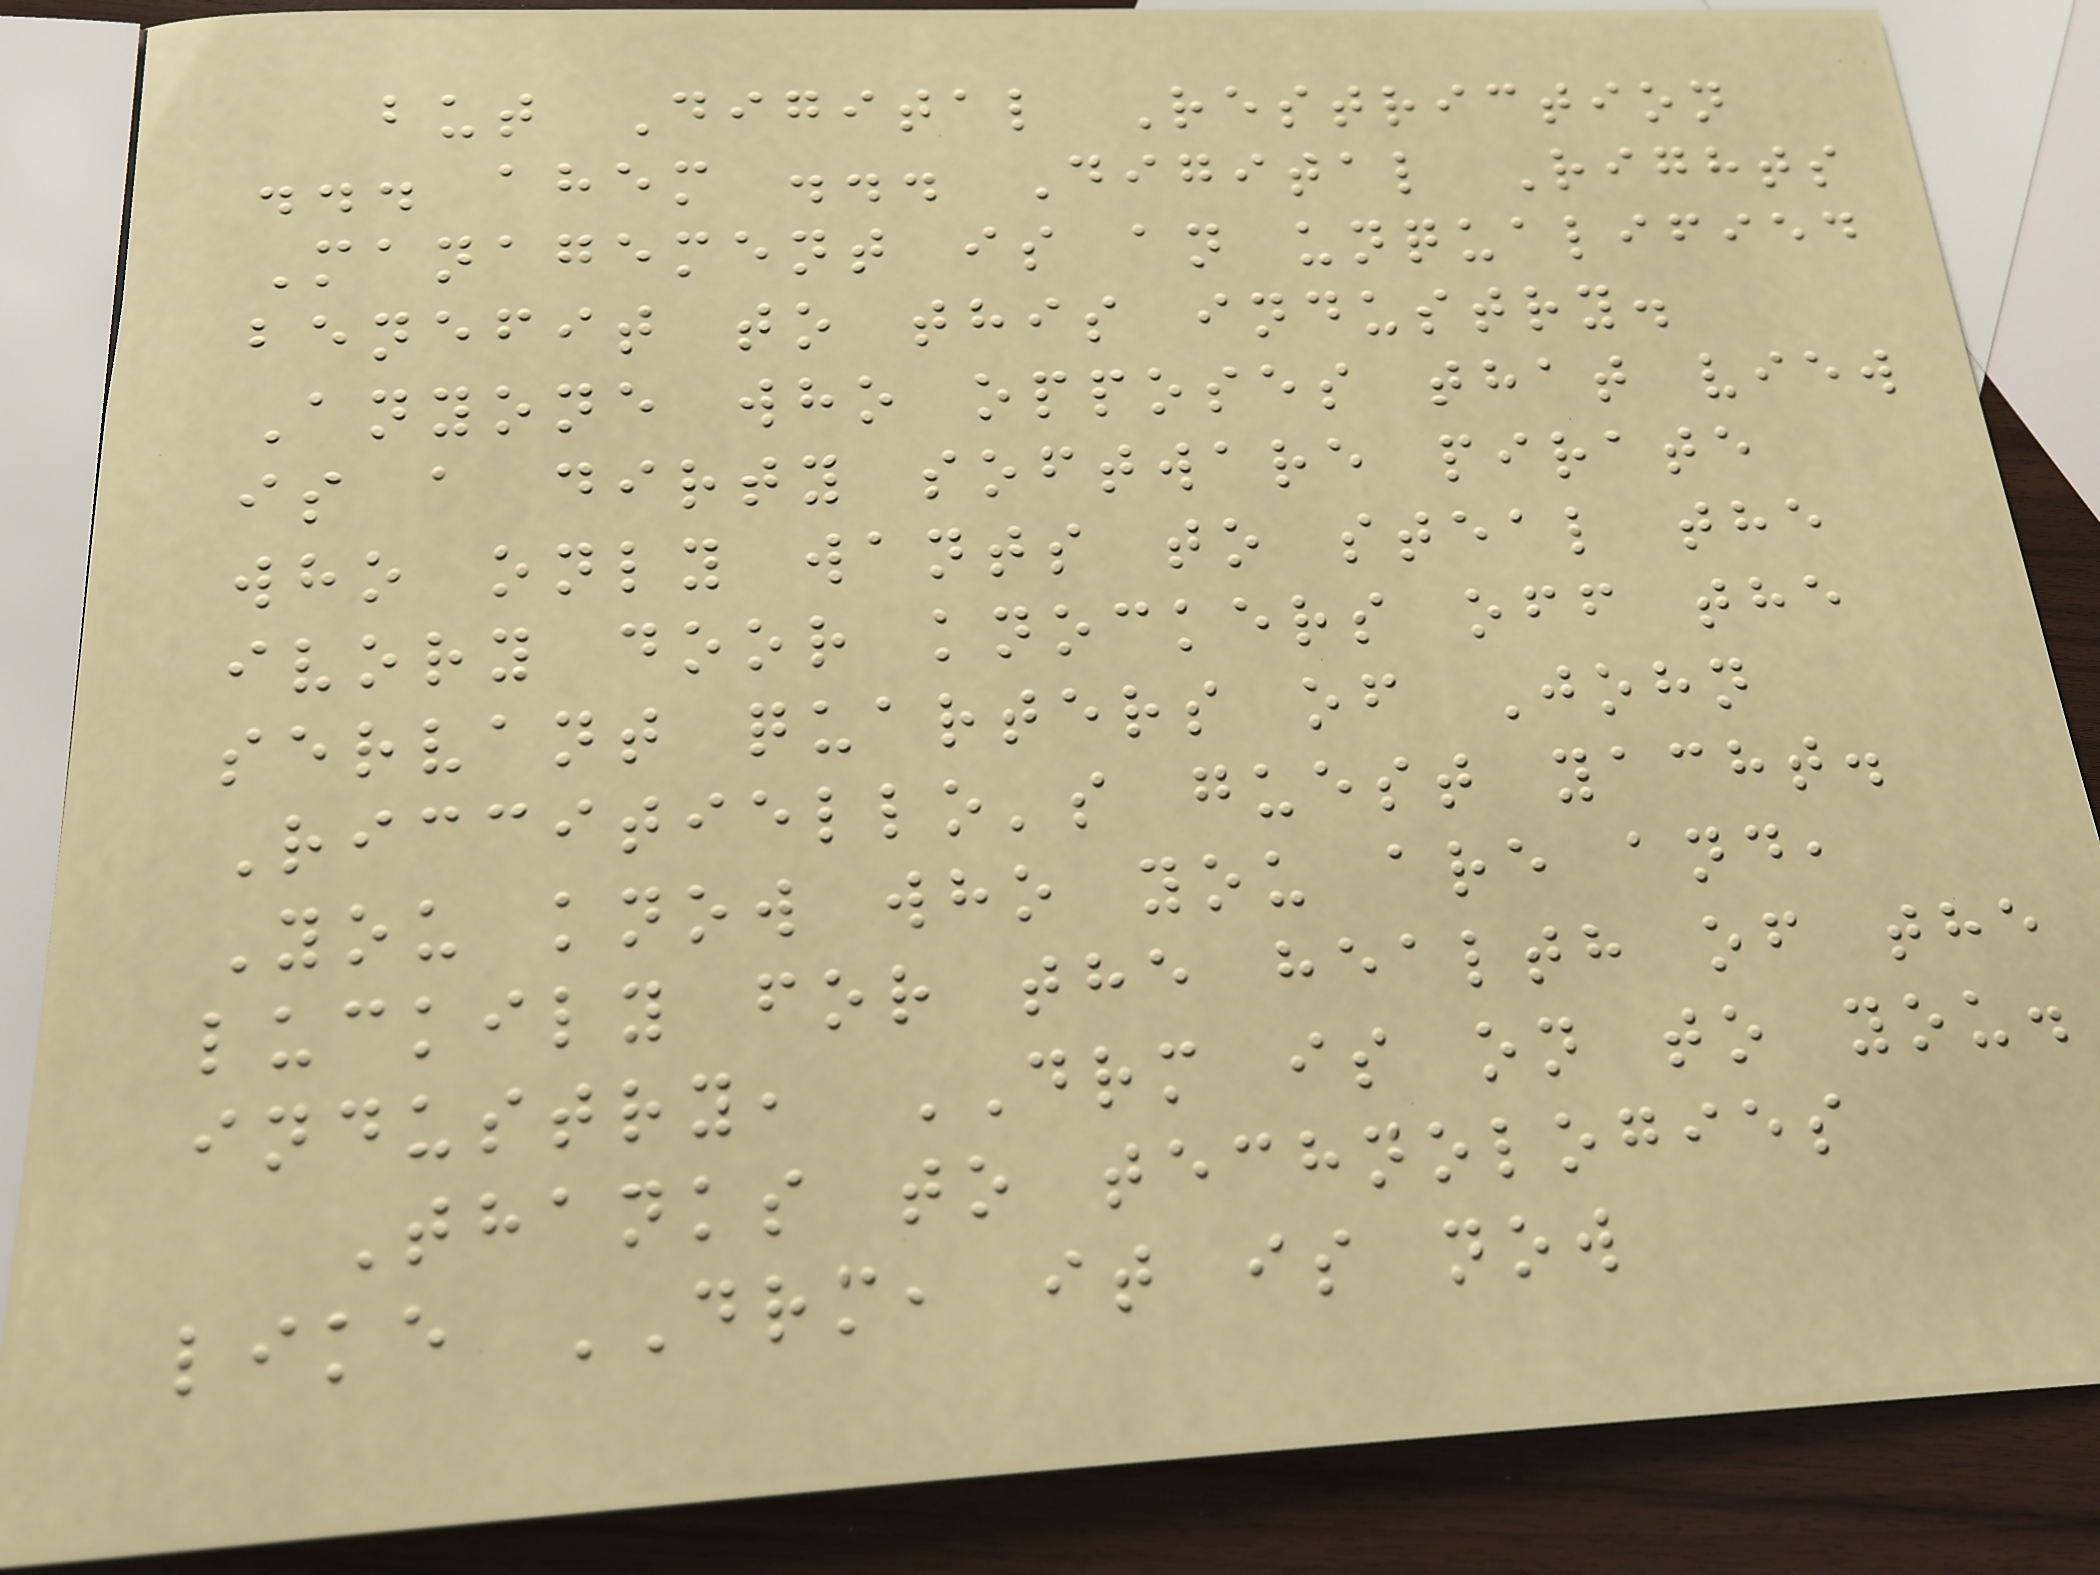but Digital Restriction
... ahem ... Digital Rights
Management is an unqualified
benefit to this industry.
Anyone who opposes that view
is a dirty software pirate
who only wants to steal the
ivory door knockers off the
servant quarters of John
Riccitiello's guest yacht.
You know who you are and,
luckily for the health of the
industry, DRM is on to you.
Thanks to technologies
like DRM, it is now
